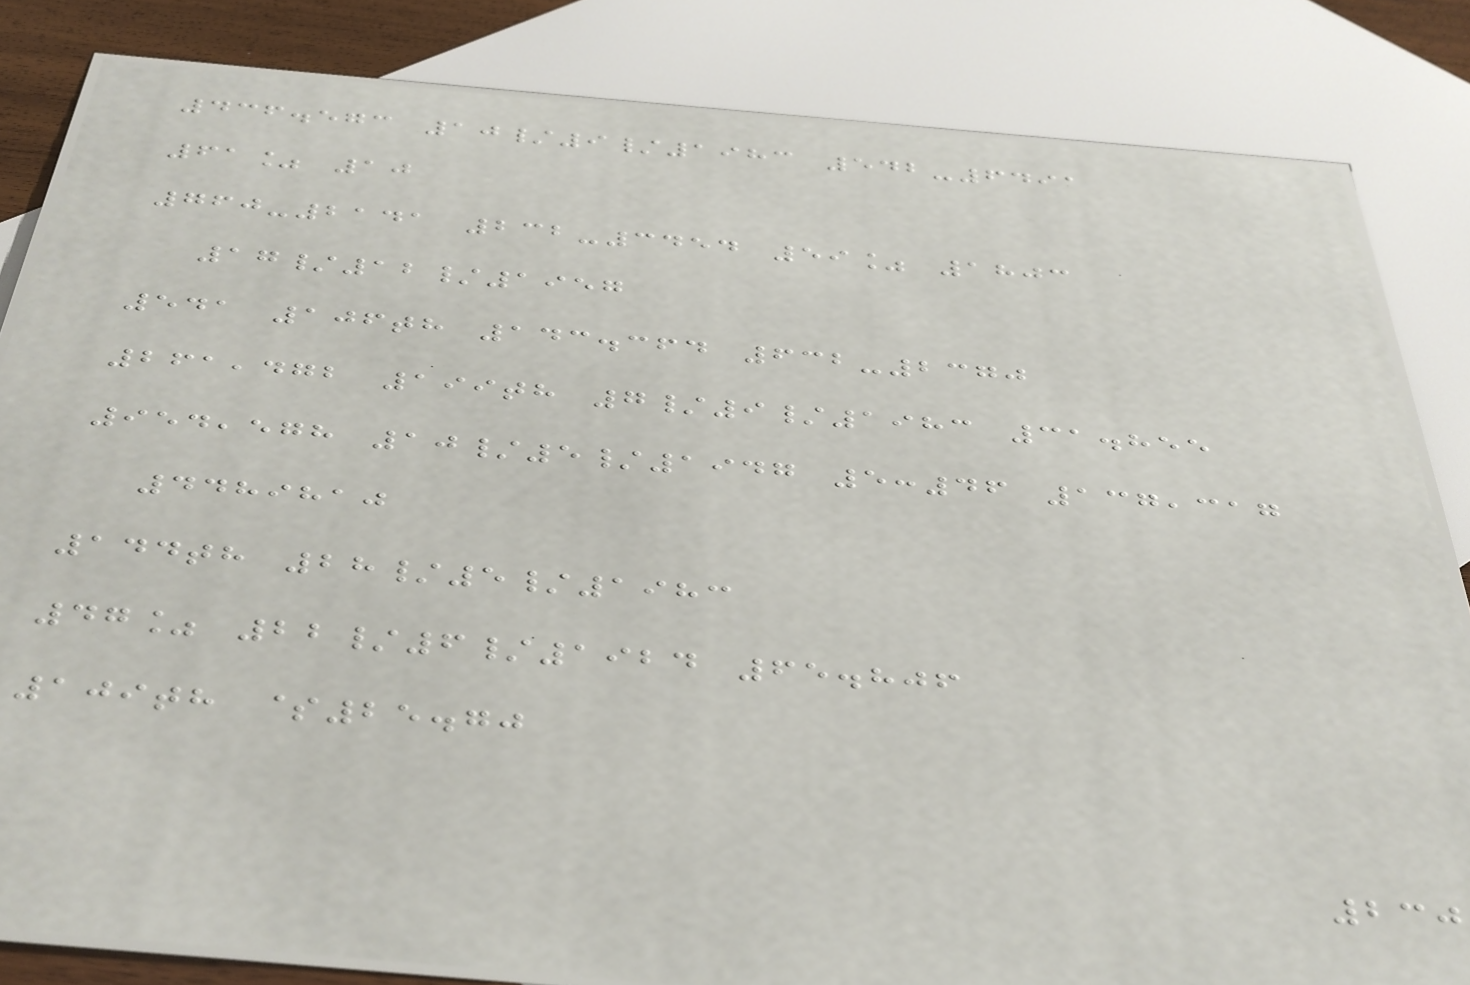436.573 10/9/1983 542-6491
61% 10
760-2141 232-3454 59% 1803
17/12/1957
541 106th 143.364 632-2370
261,472 199th 7/9/1983 31.855
954,578 10/5/1947 5:46 137,317
4489810
144th 28/5/1983
47% 22/6/1924 65.806
109th $25.70
230
